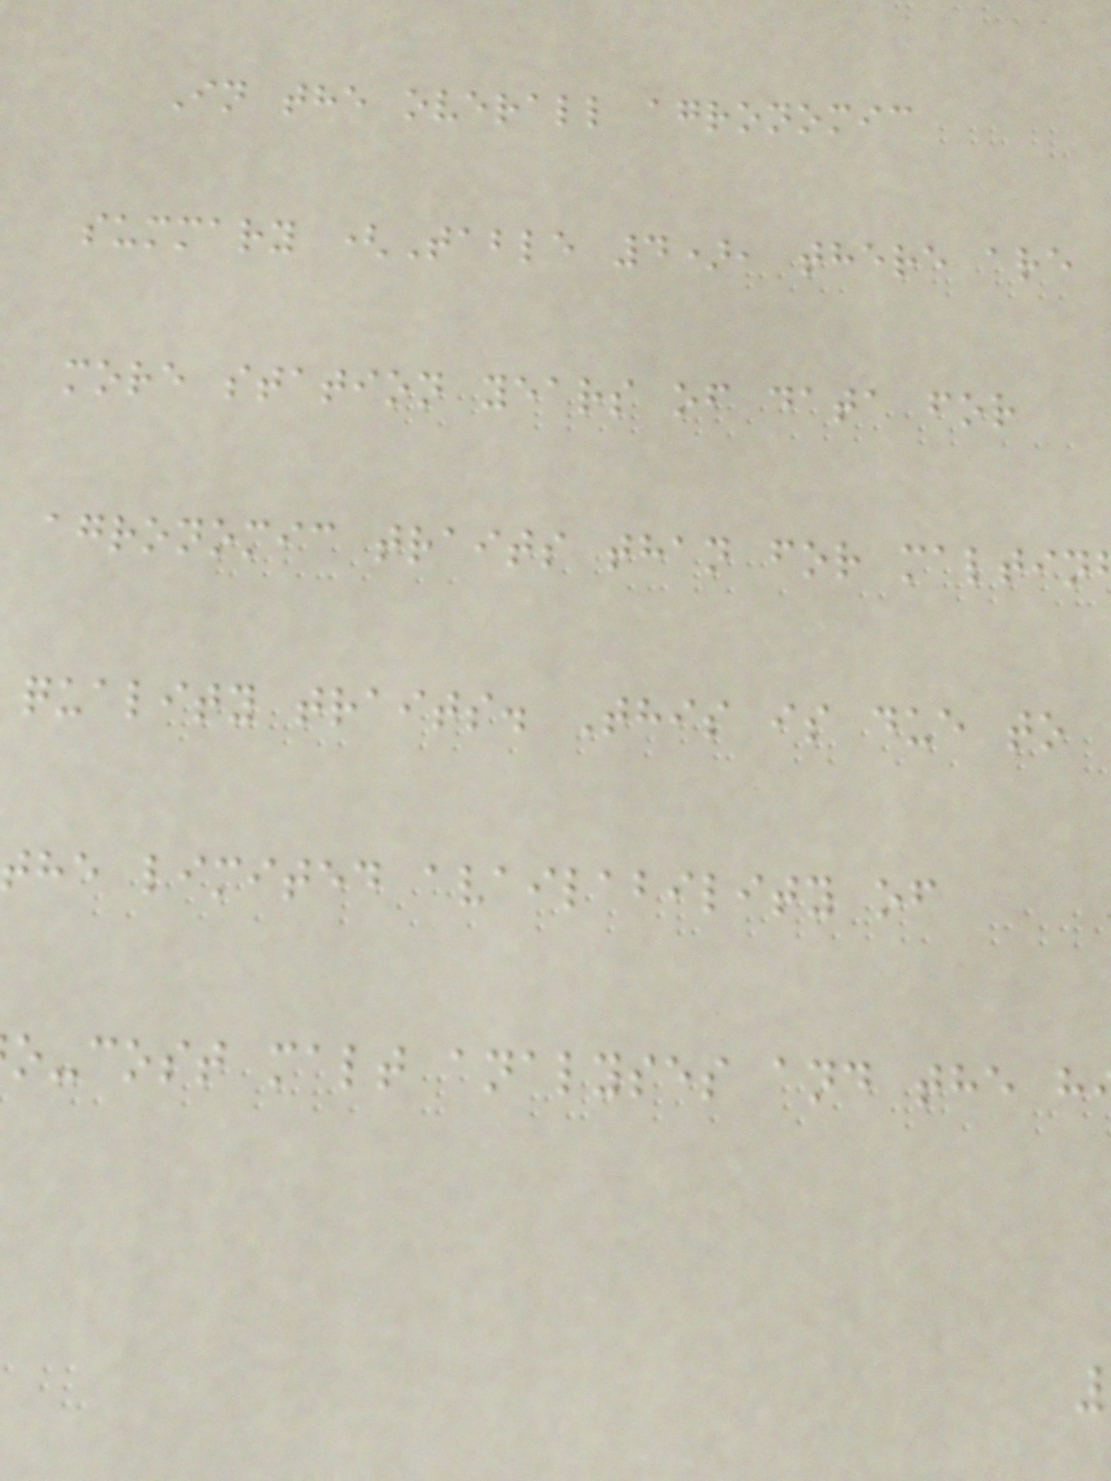In the overall agronomic
summary (Table 4), there are
more station years of data for
agronomic traits than for maltin
quality traits. This is due to
the limited availability of
o-cost malt analyses and the h
